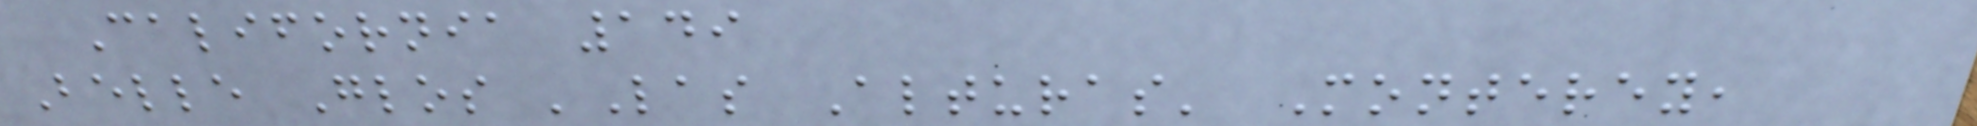California 149
Belle Glos 'Las Alturas' Monterey,
